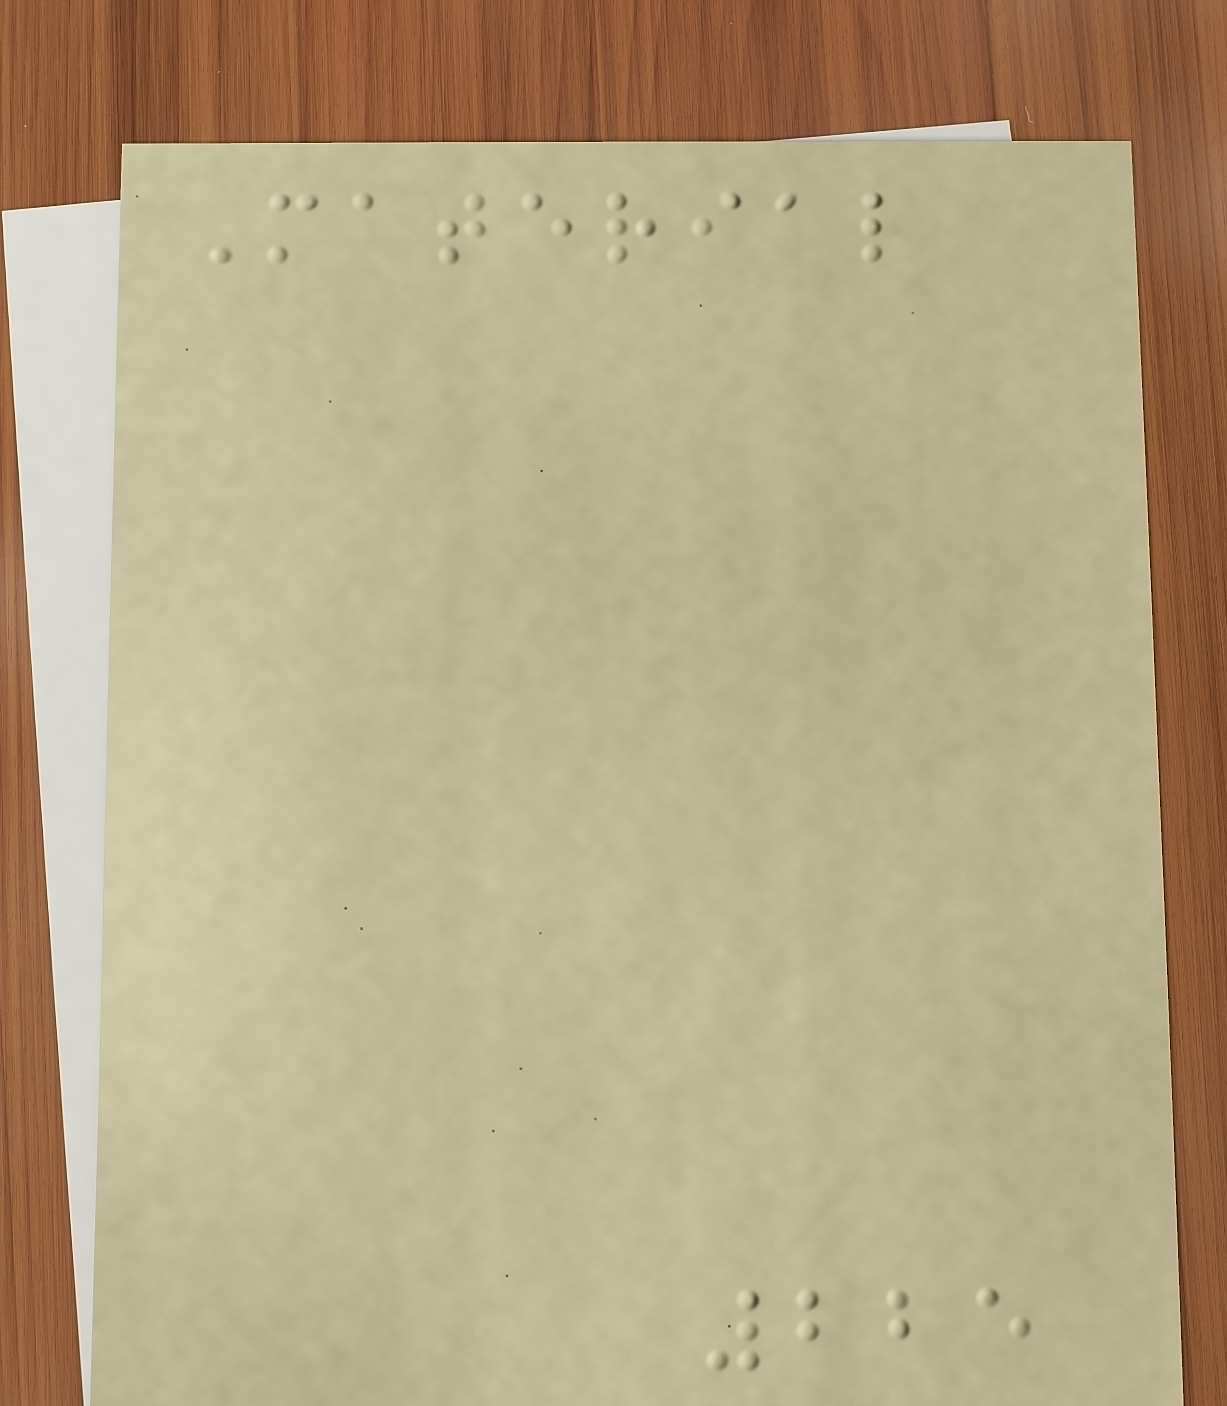Material
225
